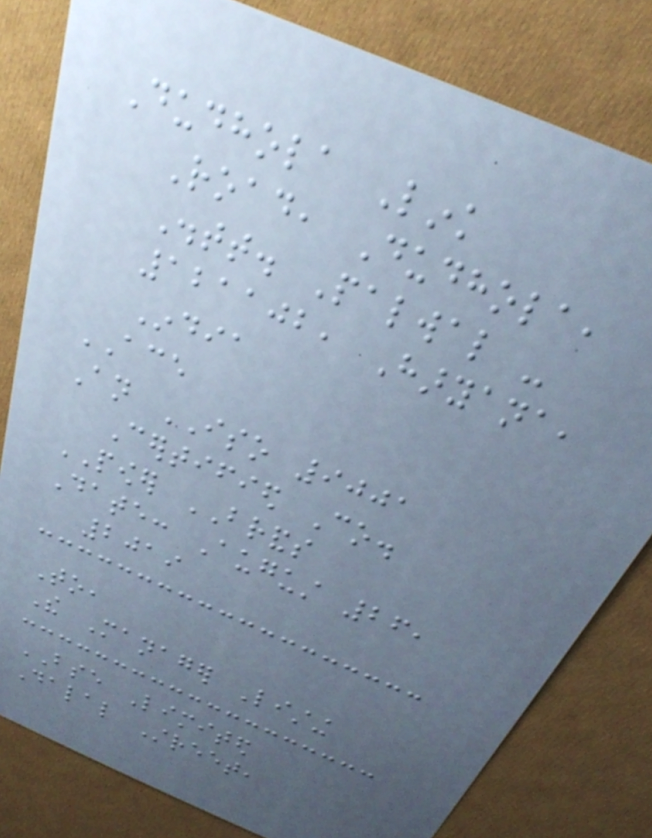Dudhola Link
Road, Dudhola,
Distt. Palwal -
121102, Haryana,
India
ACE
An ISO 9001
Certified Co.
POWER BRANDS
Date: August 26,
2019
To,
The Manager Listing
BSE Limited
Dalal Street,
